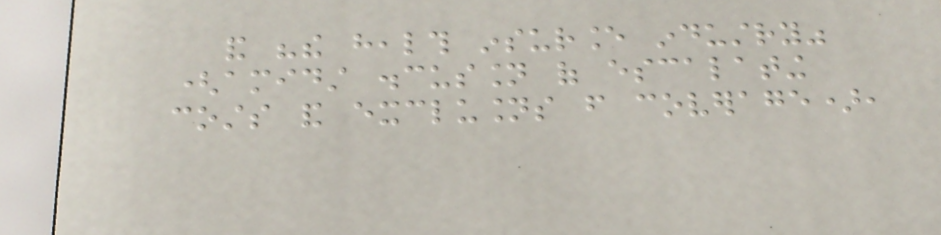and "the health insurance industry"
(amidst discussion of escalating
costs and exclusions from coverage),
